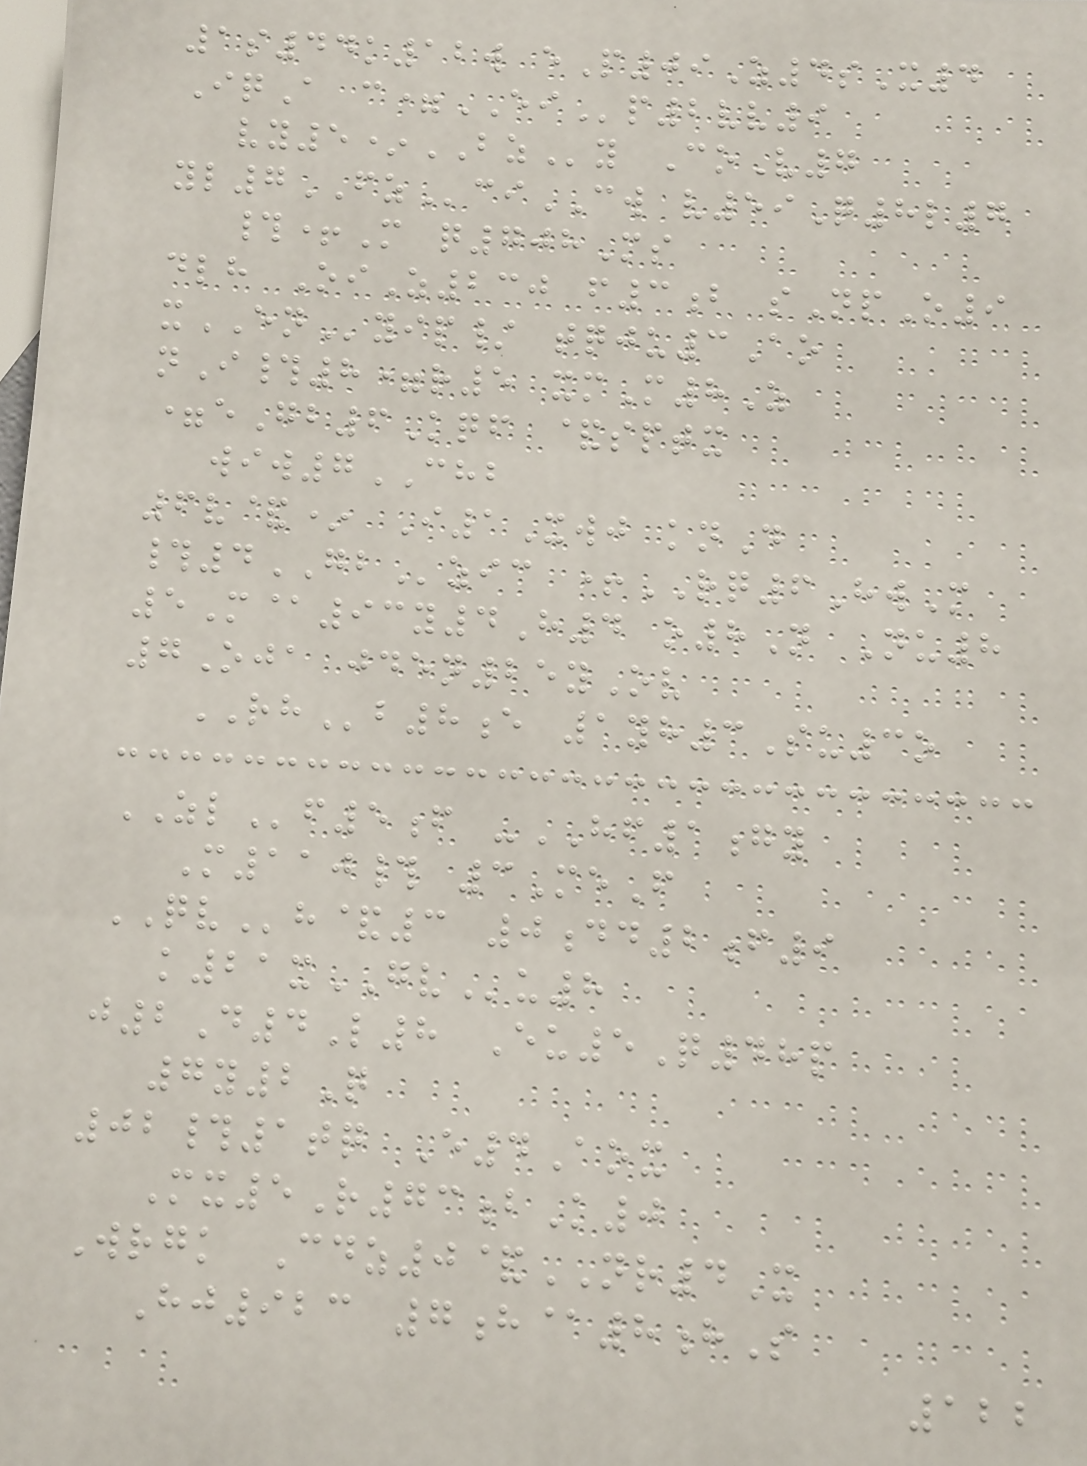1s44k12w eP09Z4sX4
IqA c=EIp2vv9
vy5*BZy CoV7
yl7FZciCW v59Q8l7
#+M q708Ms
dlh OiZ230 f3b sNpO9
xENyip/ tqju3Ao
nI#8=r5 xmM8Z
=eGb6Kqf &sptx
wiw7CHB
6v&* I1Xwj knD
#4GBzic +RQ6HwM
5M@93y4H4 o8N Nu8
7Oja jden25yOv
RHb8e 1yh3Su3o
ZLf5f -HF1gy
M110# 3MeF
QVh&3 0dd2f9
k21xGVu8
j2D4L8 Eu5Q48p
7y2Q
02#1tq E4Aox
Mx5R73bK0
Wrgk Cdz0&NR4X
Hj923 7h@8hS
122
